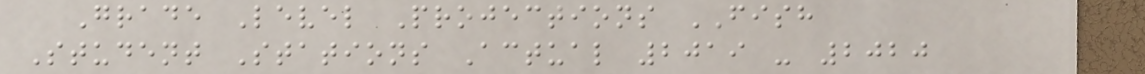Grade Level Projections FISH
Student Stations Actual 2019 - 2020
